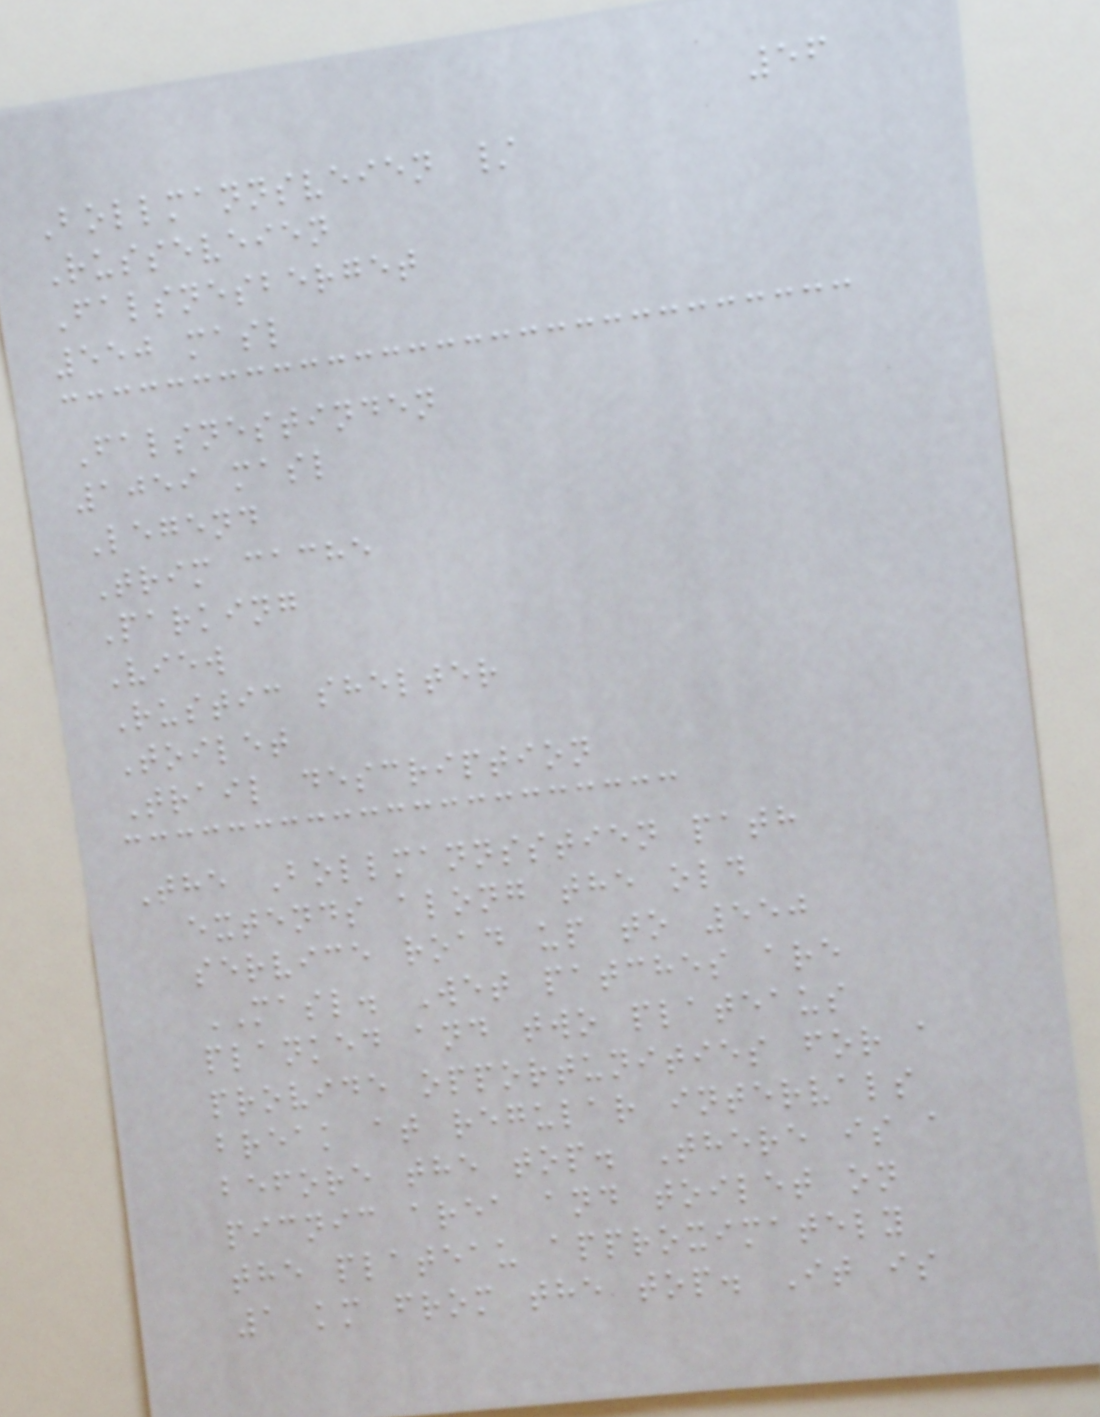56
Bollmannsveien /
Russeveien
Falsnesberget
550 masl
Falsnestinden
1059 masl
Legend
Trim cache
Parking
View
Rustic shelter
Toilet
Trail description
The Bollmannsstien path
extends along the old
service road up to 550
MASL. Wet patches are
planked and two plateaus
provide opportunities for a
break at regular intervals
before the top. There is a
picnic area and toilet on
the plateau approximately
1 km from the top. It is
